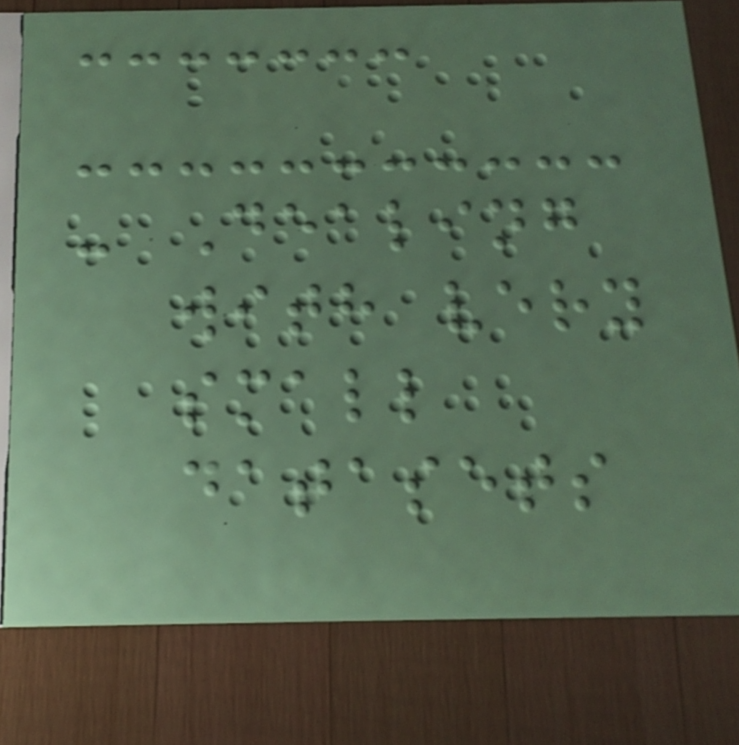- Dealing
with very
small
datasets
